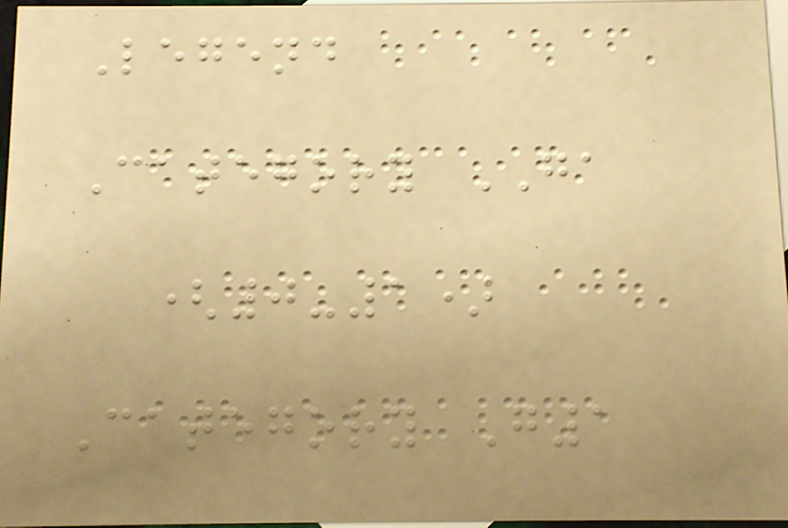Legend
Category GA
(0-1)
Category G1
